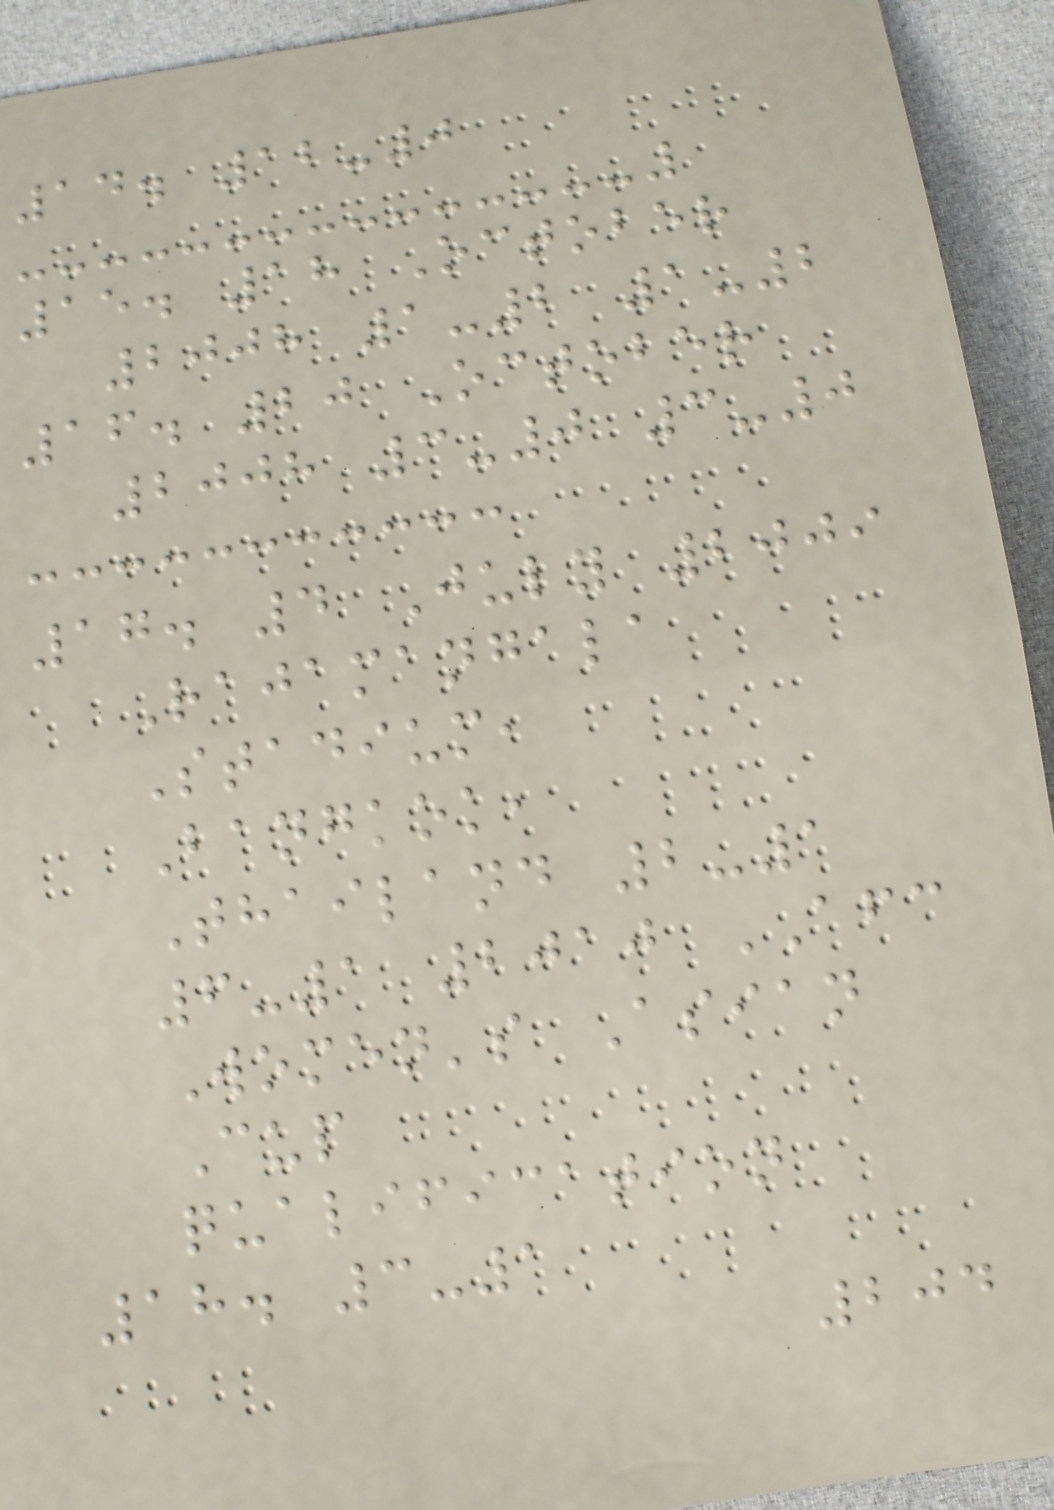14. 12-0
15. 18 October
2008 1-2 1-2
16. 20 October
2008 3-0 3-0
17. 4 July 2009
Rajamangala
Stadium,
Bangkok,
Thailand 2-1
6-1 2010 AFC
Women's Asian
Cup
qualification
18. 3-1
204
